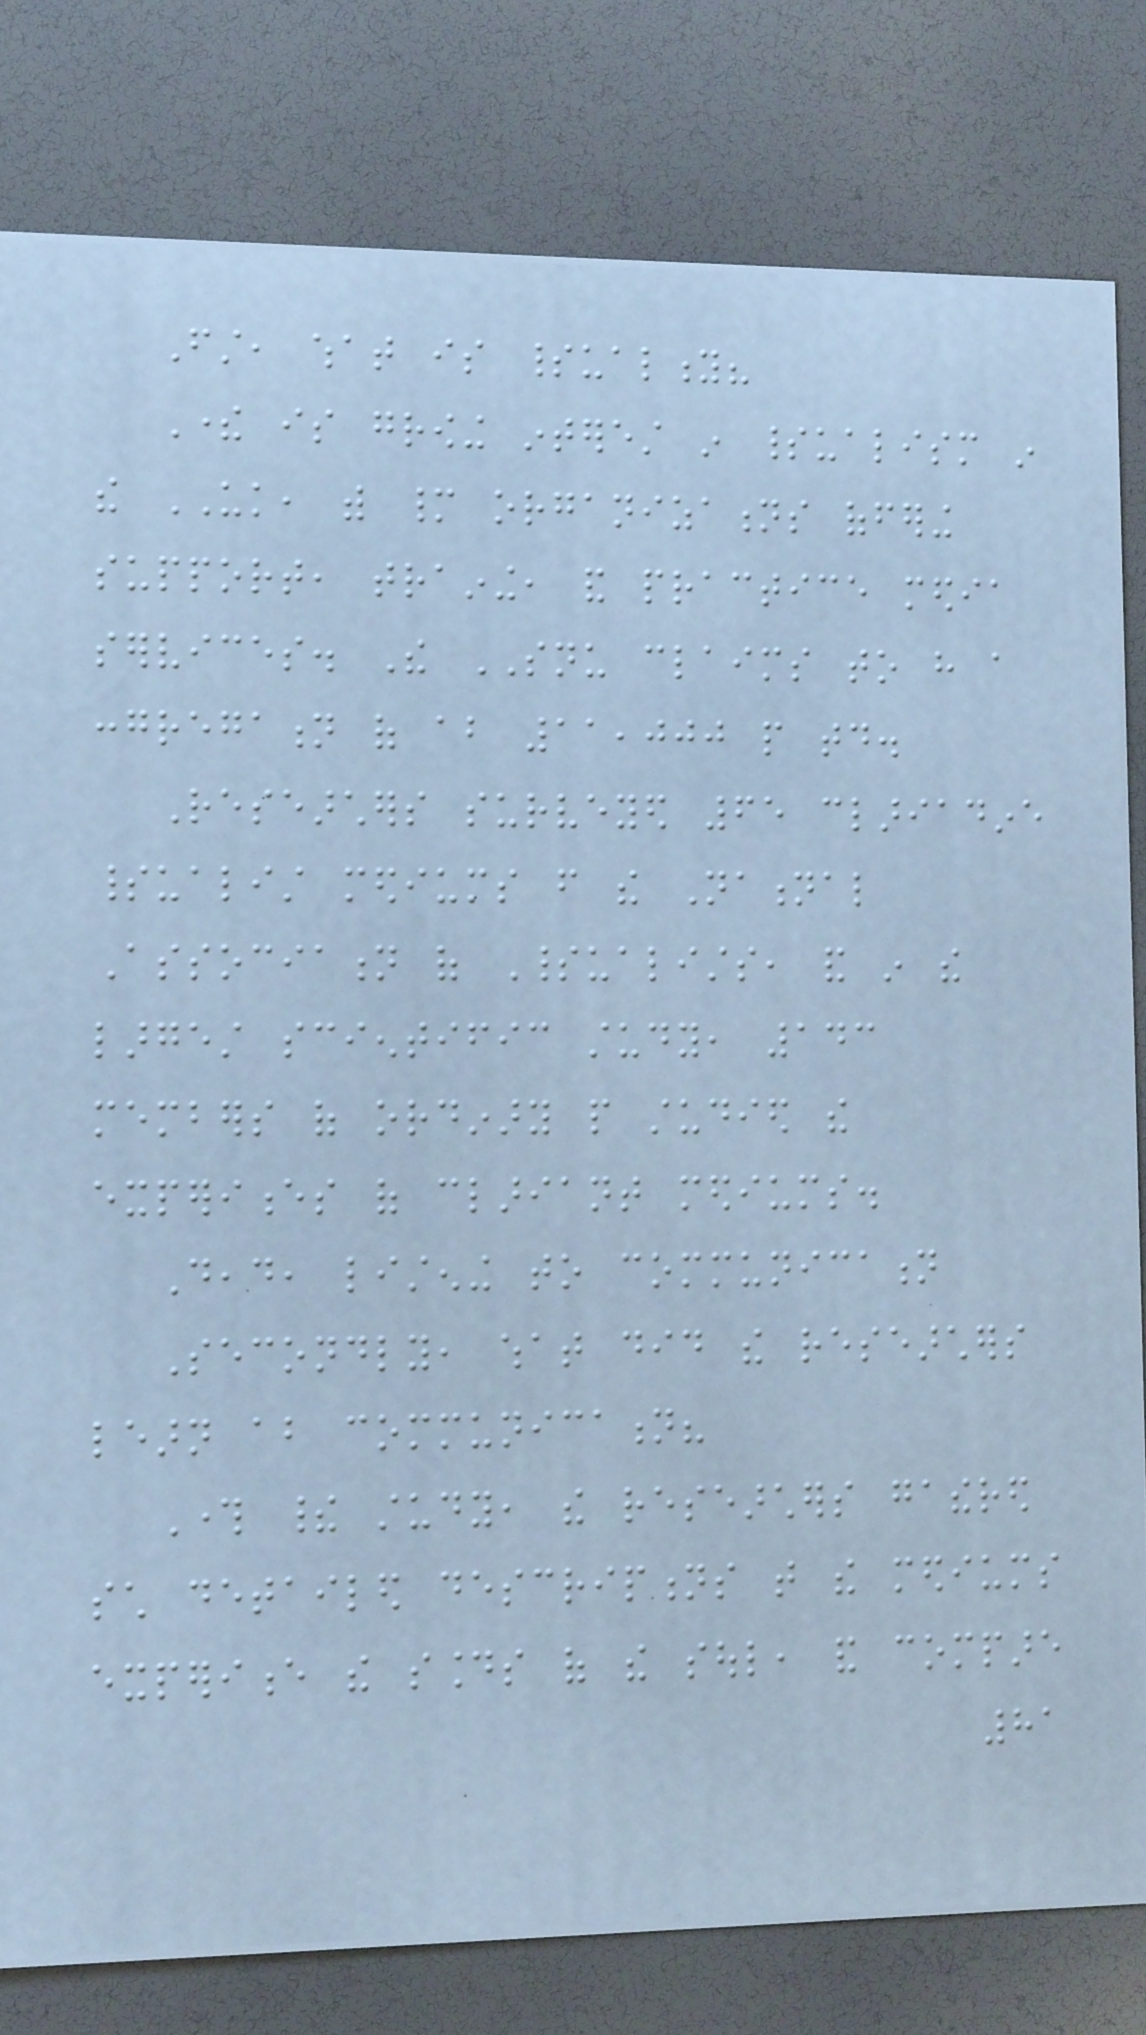First, what is spirituality?
There is growing interest in spiritualism in
the UK, with many organizations offering
support, training, and practice media
services. The SNU claims to have a
congregation of about 11,000 people today.
Researchers surveyed 65 clariadine
spiritualist mediums from the National
Association of Spiritualists, and in the
largest scientific study, 143
members of ordinary people studied the
experiences of clariant mediums.
Dead, listening to communication
Secondly, what did the researchers
learn about communication?
Through their study, the researchers gathered
such detailed descriptions that the mediums
experience the sounds of the soul, and compare
81
